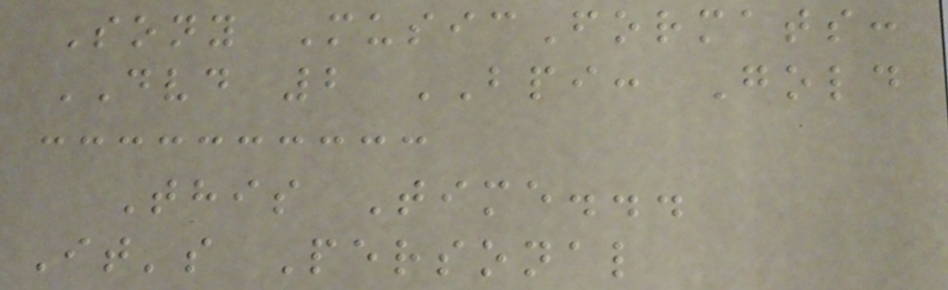Sony MusicFormats:
DVD 2 BPI: Gold
This Time...
It's Personal
